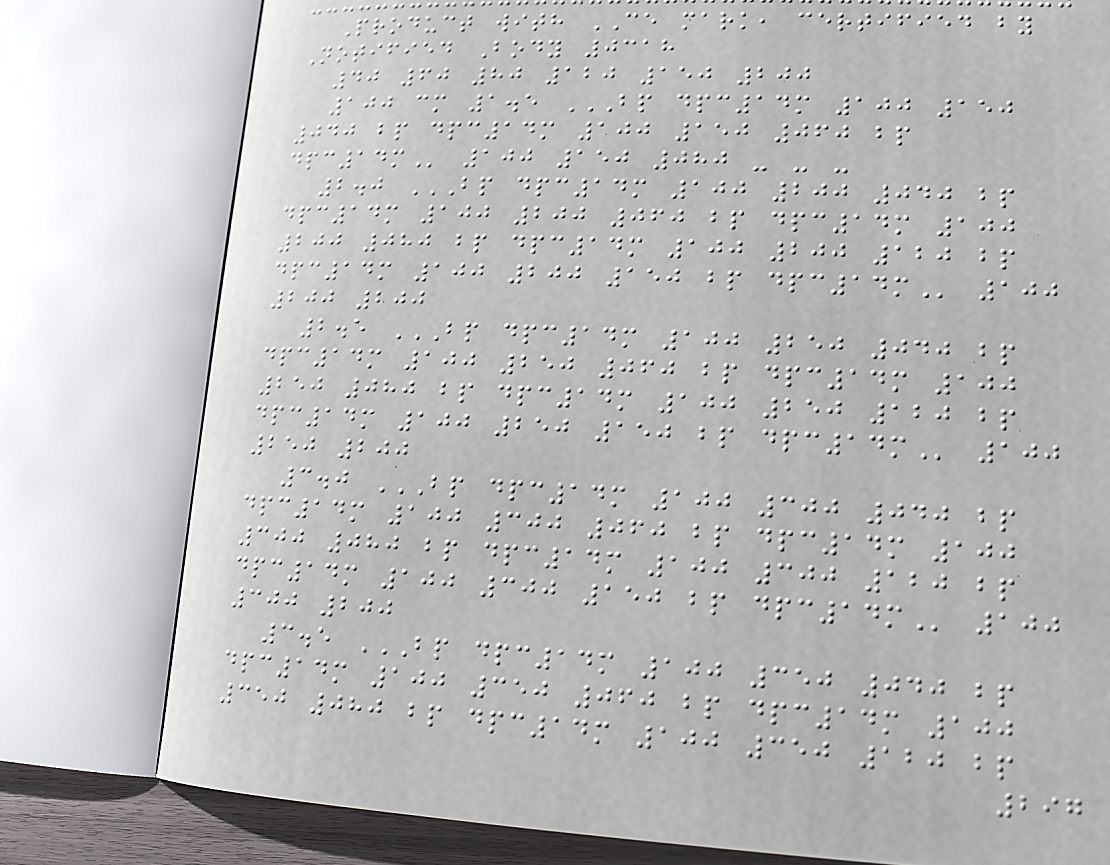Product with CE mark, certified by
Notified Body 0318
40 60 80 120 150 200
100 cm 1.5 BP DPC14M 100 150
040 BP DPC14M 100 150 060 BP
DPC14M 100 150 080 - - -
2.0 BP DPC14M 100 200 040 BP
DPC14M 100 200 060 BP DPC14M 100
200 080 BP DPC14M 100 200 120 BP
DPC14M 100 200 150 BP DPC14M 100
200 200
2.5 BP DPC14M 100 250 040 BP
DPC14M 100 250 060 BP DPC14M 100
250 080 BP DPC14M 100 250 120 BP
DPC14M 100 250 150 BP DPC14M 100
250 200
3.0 BP DPC14M 100 300 040 BP
DPC14M 100 300 060 BP DPC14M 100
300 080 BP DPC14M 100 300 120 BP
DPC14M 100 300 150 BP DPC14M 100
300 200
3.5 BP DPC14M 100 350 040 BP
DPC14M 100 350 060 BP DPC14M 100
350 080 BP DPC14M 100 350 120 BP
297
